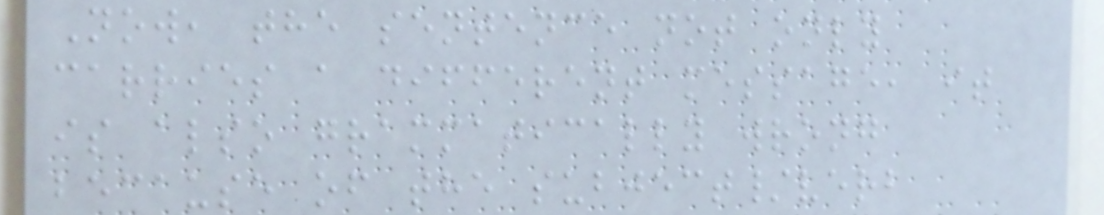Now, the sentence not only
carries a different message, it
is also grammatically wrong
because of the subject/verb
